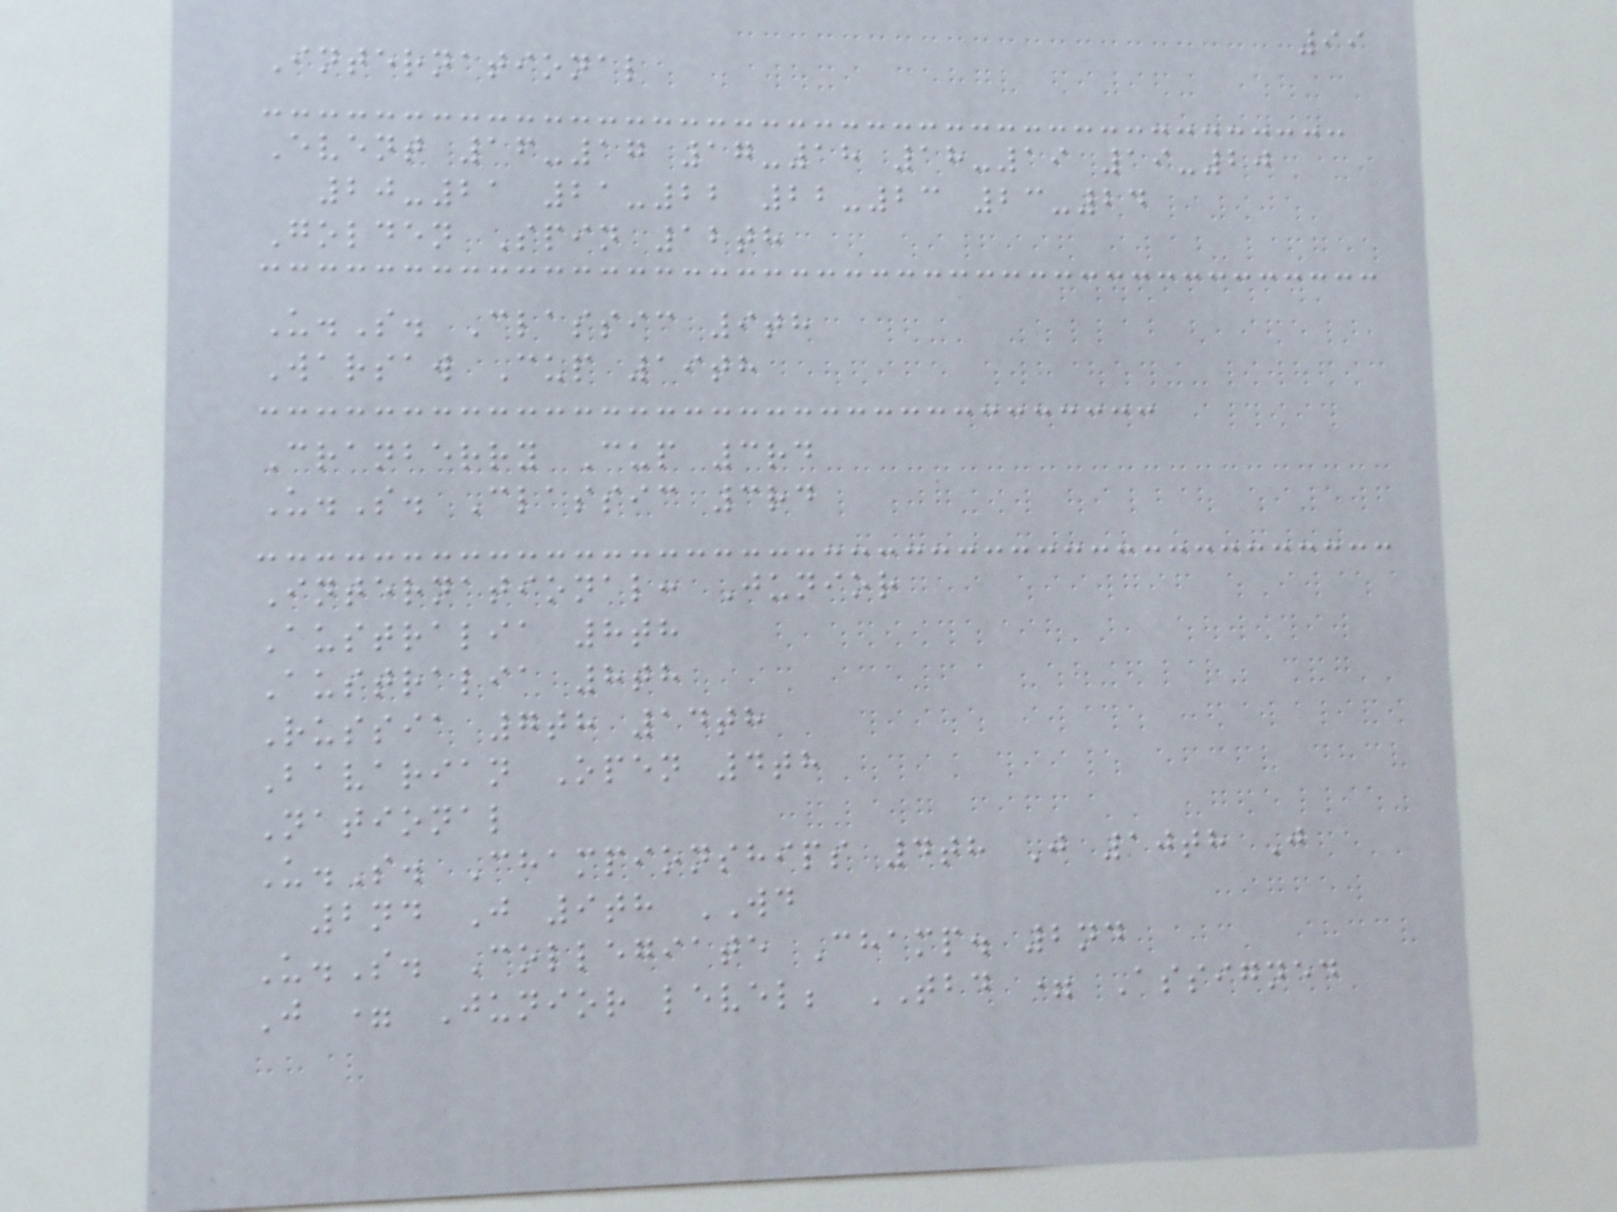99
International
Event 16-17 17-18 18-19 19-20
20-21 21-22 22-23 23-24
Golden Spin 12th
U.S. Classic 9th
Warsaw Cup 19th
Cranberry Cup 3rd
U.S. Classic 3rd
International: Junior
Australia 8th
Australia 8th
Russia 7th 14th
Bavarian Open 4th
National
U.S. Championships 4th J 10th J
2nd J 9th WD
U.S. Collegiate Champ. 2nd
J = Junior level; TBD = Assigned
